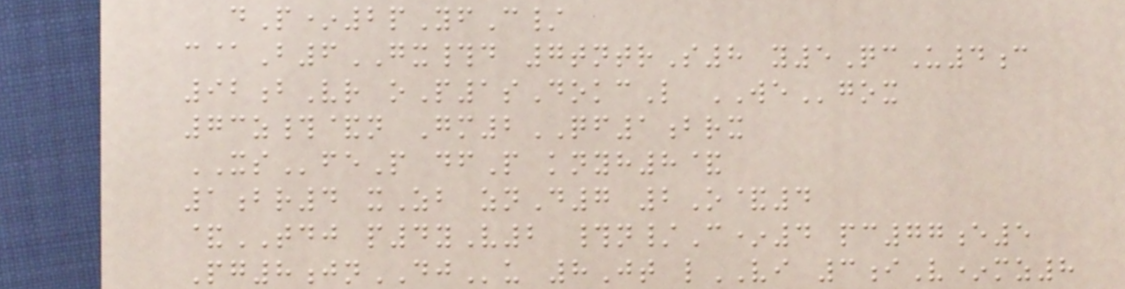dP*2pYfC/
c@B6GX#d 7tntrS8 y5QcU4c
92bVr oP1sDokcL WEgox
73z#&n Gm2QF1brx
XSfeP dfP knyh8&
1br4 xZb znD7 2O&4
&TDJ p4yV2 #n/C*4 pc77e5
Pg8jnDJu 8Jt lVI 3iV*mz8
